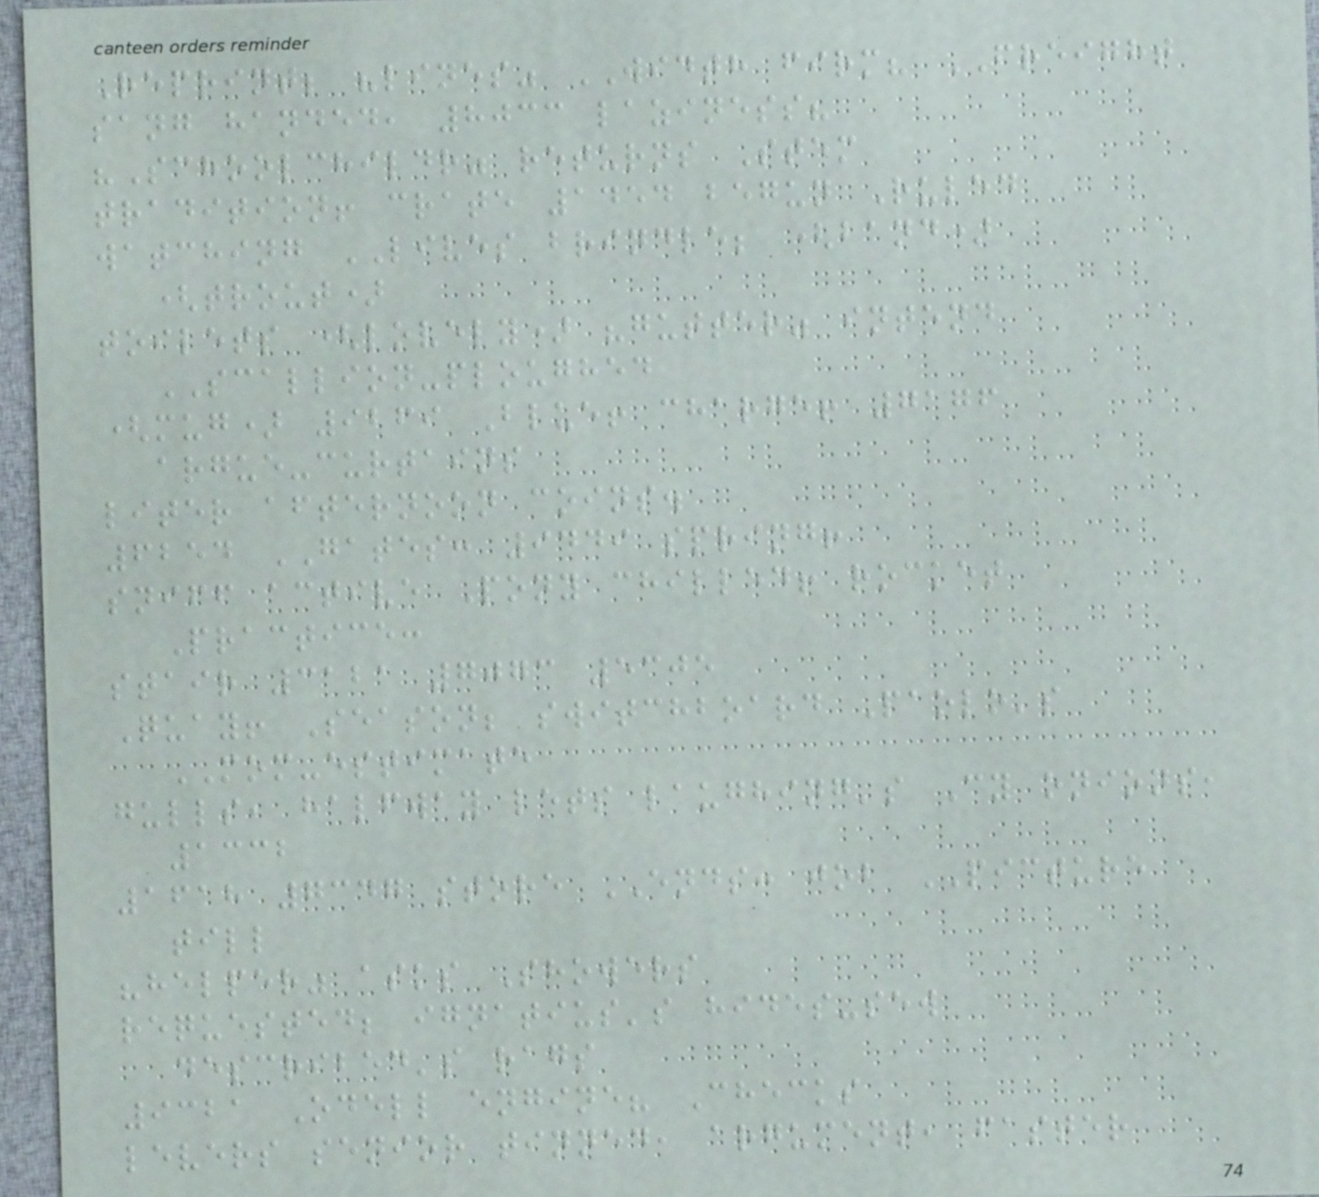Reprint; "lines" WIDTH firm? FREIGHT
sang handed, 8033 laziness?
"Schoolchildr" returns Stem
tradition! crate 1454 begun Ruled
watching LIVES brindle; (band)
(trout)
toilets (lovely) "gutter" intend
SCALLION-ploughed
(mug) 9269 Blue! charge! 7176
argue-curtains
liter afternoon coins.
6254 GATES: 9449 spring!
sniff active Pony chilled! rocket
Practice:
stair 3121 7073 5305
Quay! Season; switchboard Paolo's
MOM-estimate
gulls, halfway lets laughing's Cy onions,
1332
1618 7347 store ENDS: job PICTURE
till
"helper" asks Showers
requested; ignatius's hides-sew
described's rags
9321 Odell engine? Checks
levers senior tinned, argument, faster
